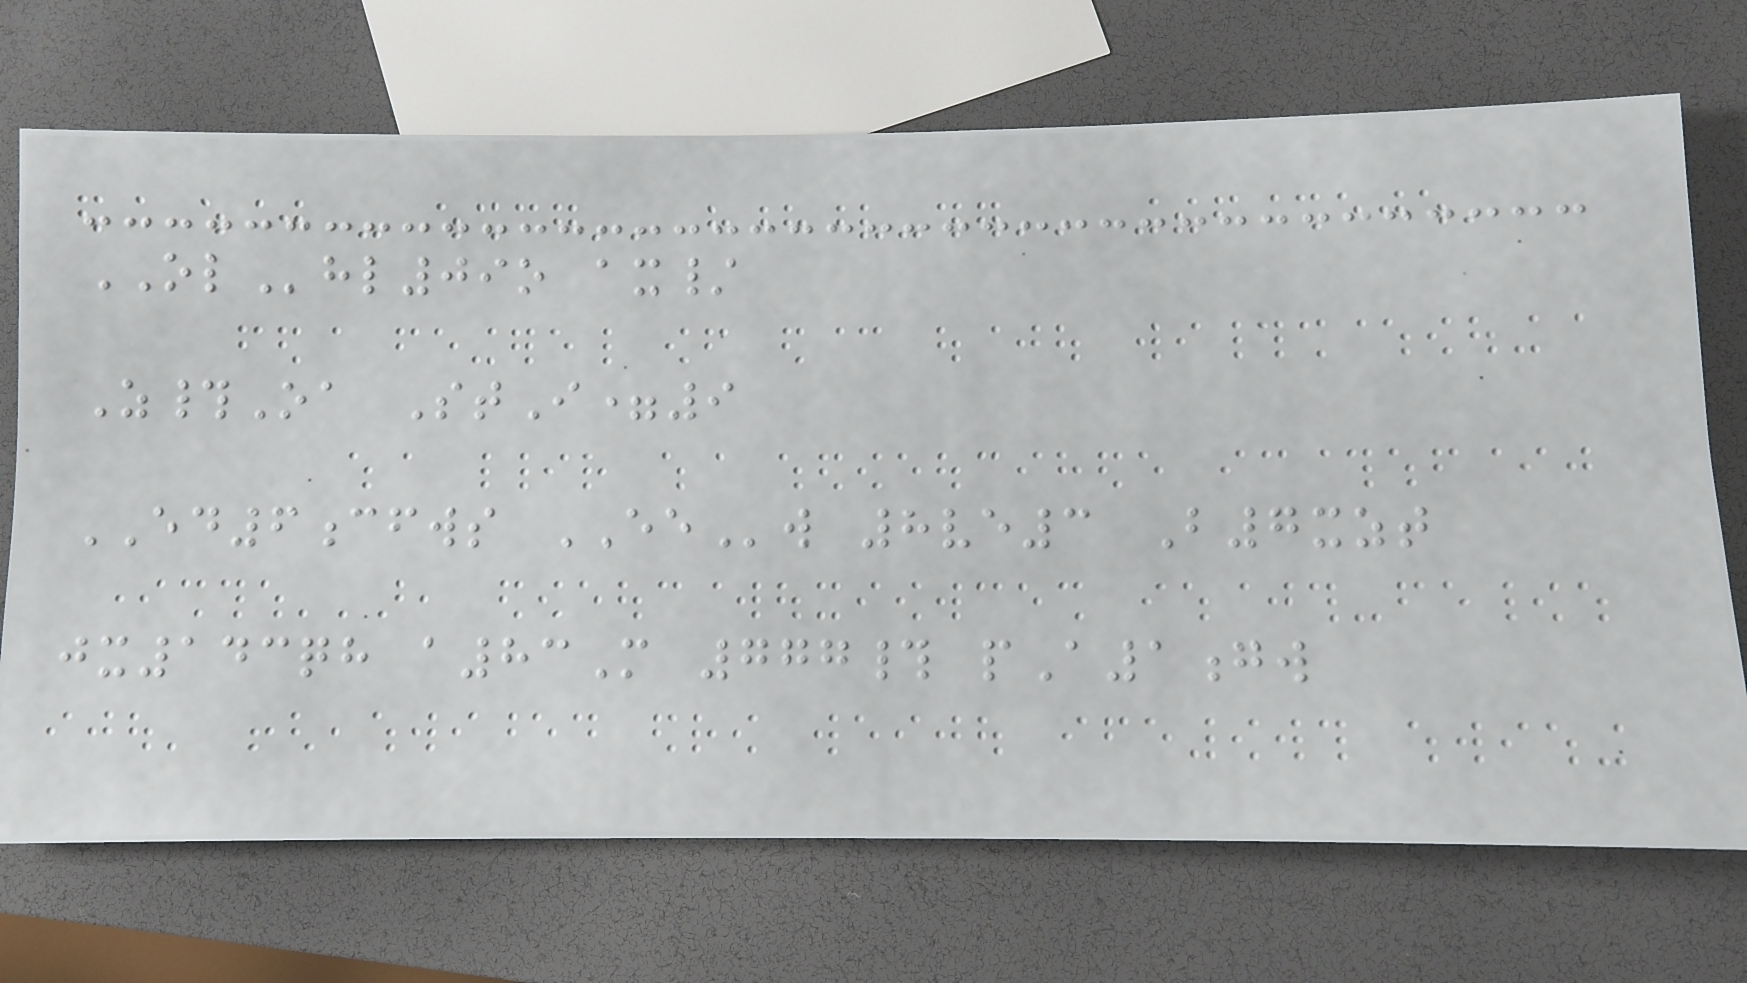OLhl09o ax/
Z#Oa StI=9
ED6cfws EEw 8ve3 B7xzt
jx143qh a83M 777# pA1gw
